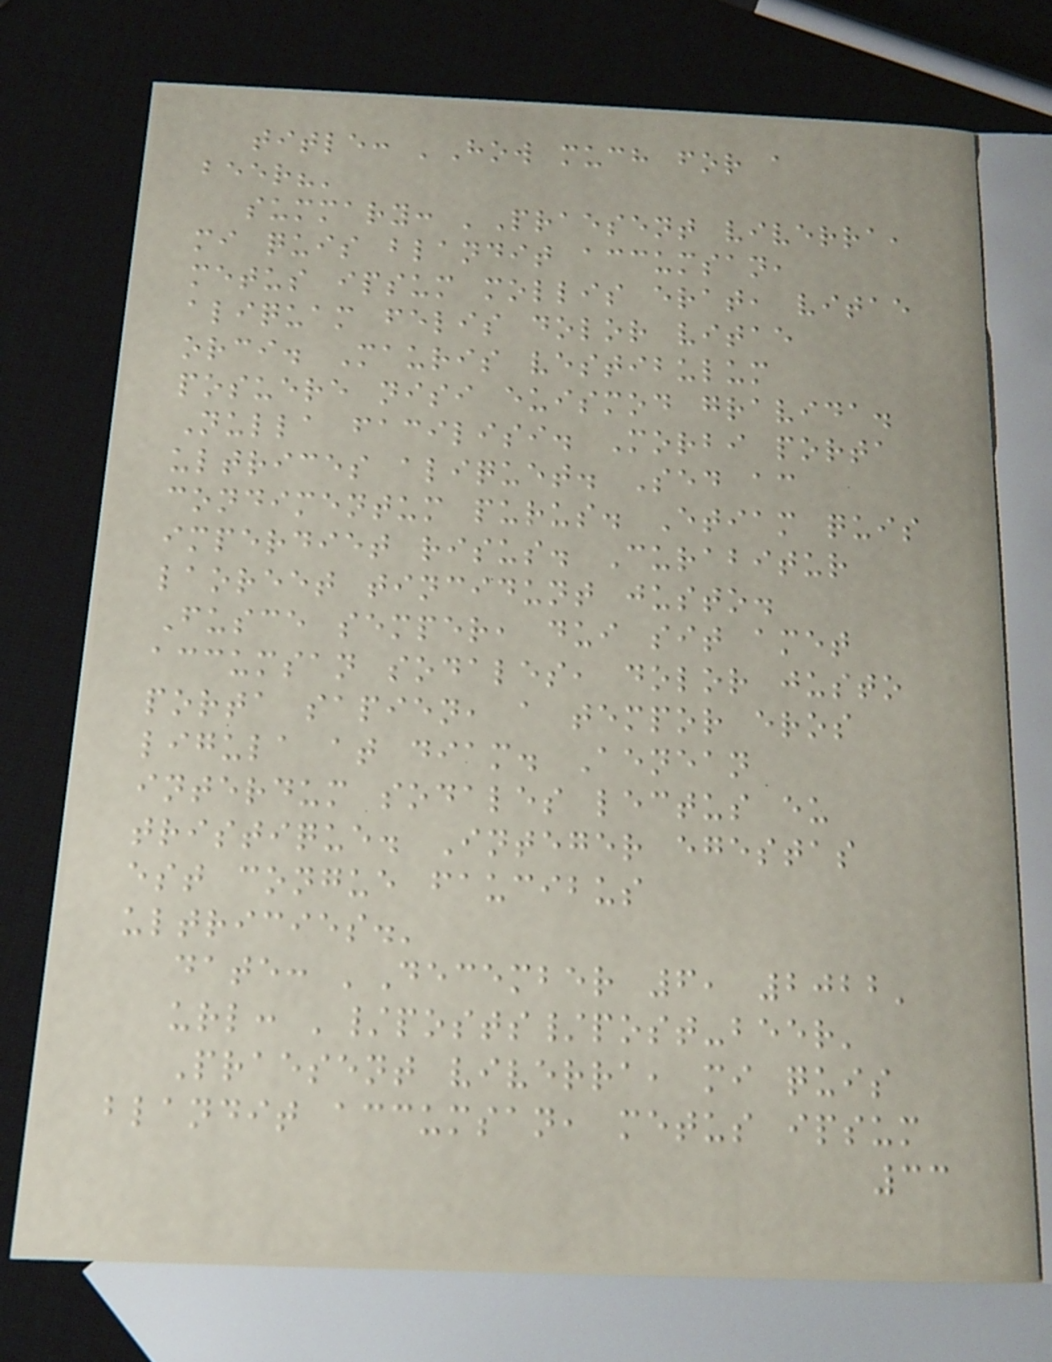title: 'How much for a
beer?'
summary: 'Praesent viverra,
mi quis blandit accumsan,
metus ipsum mollis erat, vitae
aliquam felis dolor vitae
orci. Mauris vestibulum
posuere nisi euismod gravida.
Nulla facilisi. Morbi porta
ultrices aliquet. Sed ac
condimentum purus. Etiam quis
imperdiet risus. Curabitur
laoreet tincidunt justo.
Fusce semper, dui sit amet
accumsan sodales, dolor justo
porta sapien, a tempor eros
ligula at diam. Aenean
interdum sodales lectus eu
tristique. Integer egestas
est congue faucibus
ultricies.'
date: 'December 6, 2022'
url: '/posts/post-beer'
Praesent viverra, mi quis
blandit accumsan, metus ipsum
33
